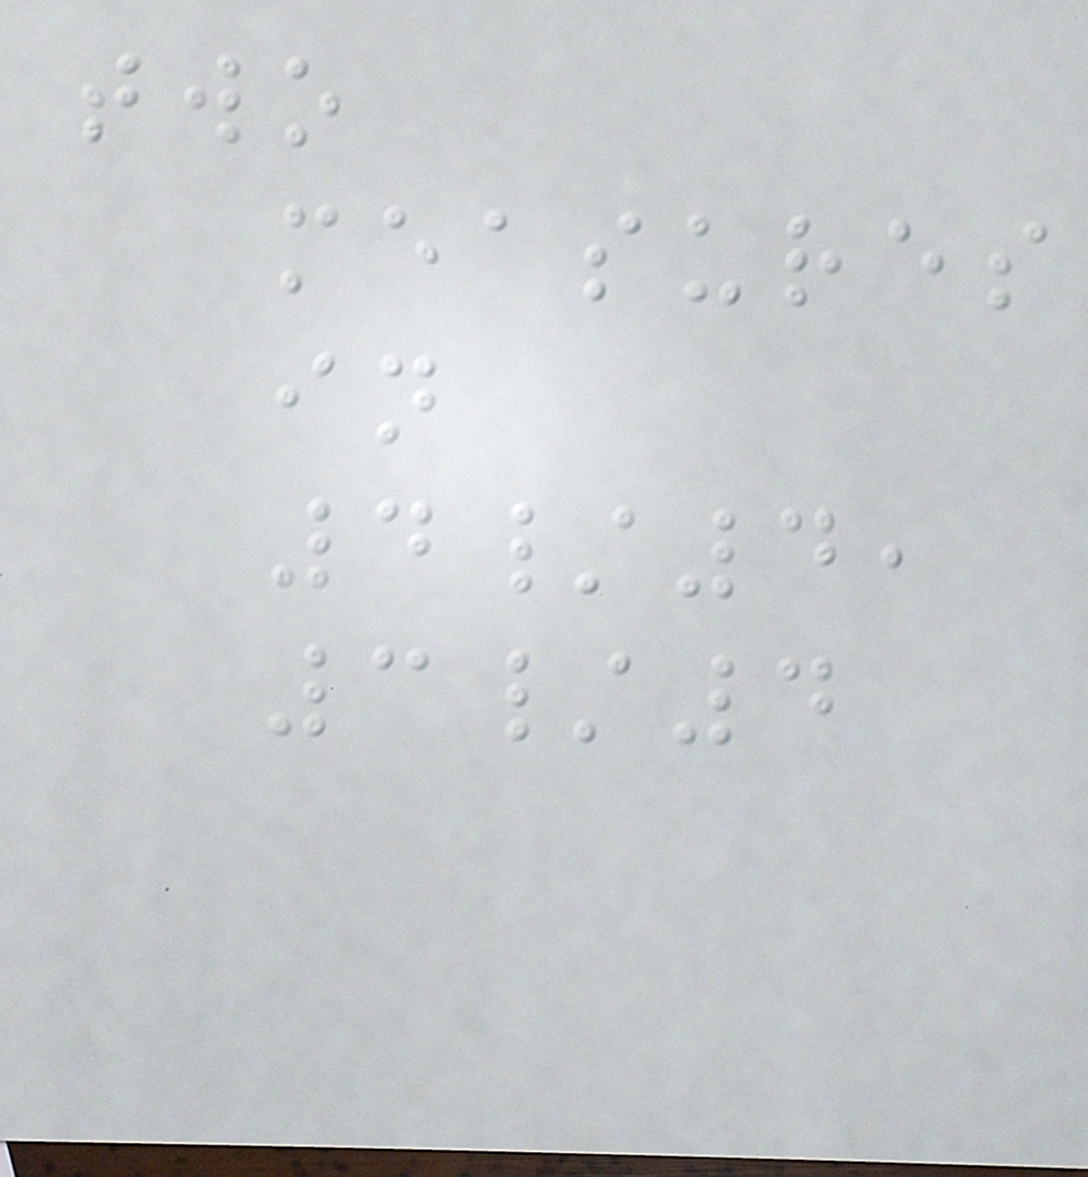two
measures
in
4/4,
3/4
